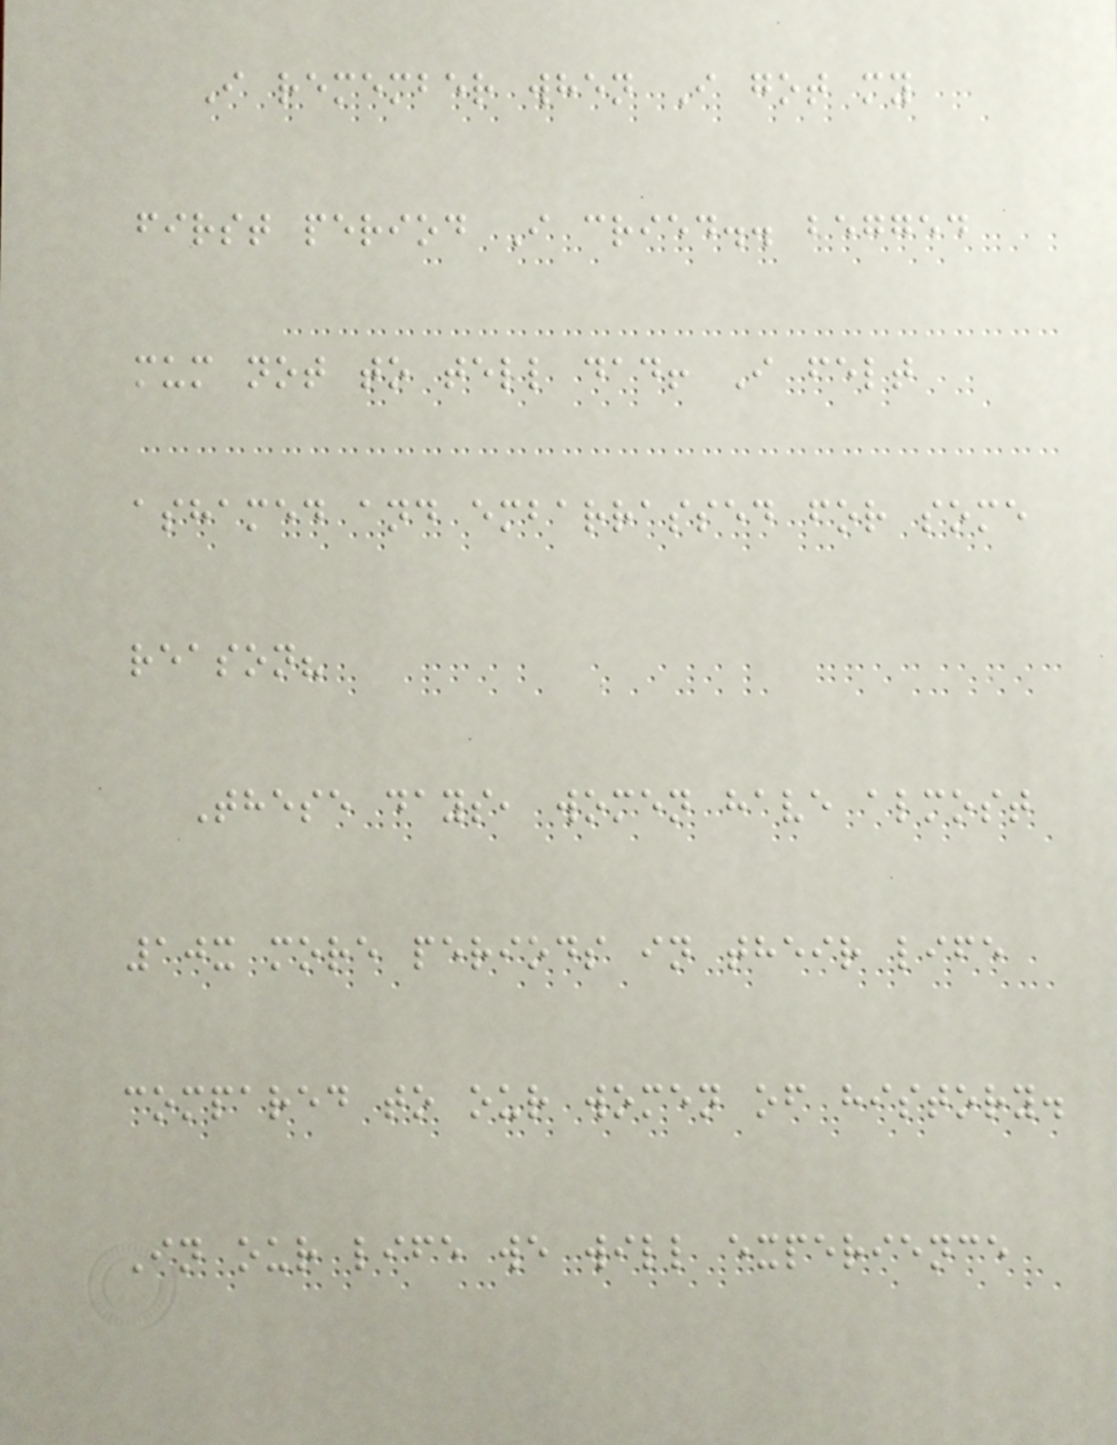I remember when I got my
first period I cried.. begged
mum not to tell dad! I felt
ashamed and embarrassed for some
reason?
These days, women have almost
10x more periods in their life
compared to our women of history.
In our life we will experience
